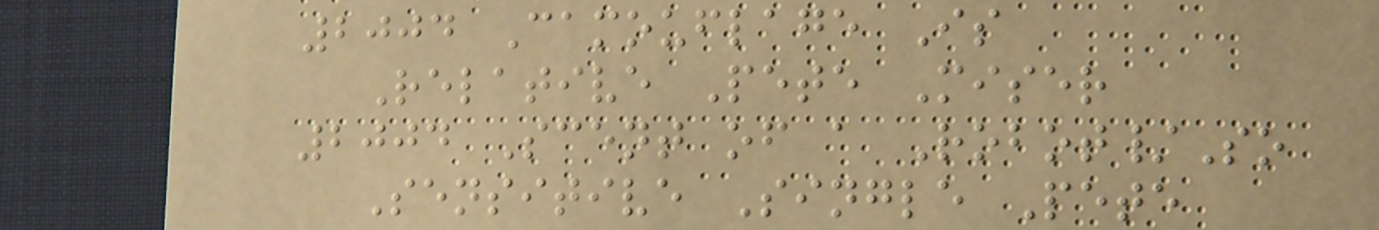2004 Camouflage Is
Relative Pete Miser
2004 Scent of a Robot/So
Sensitive Single Pete
